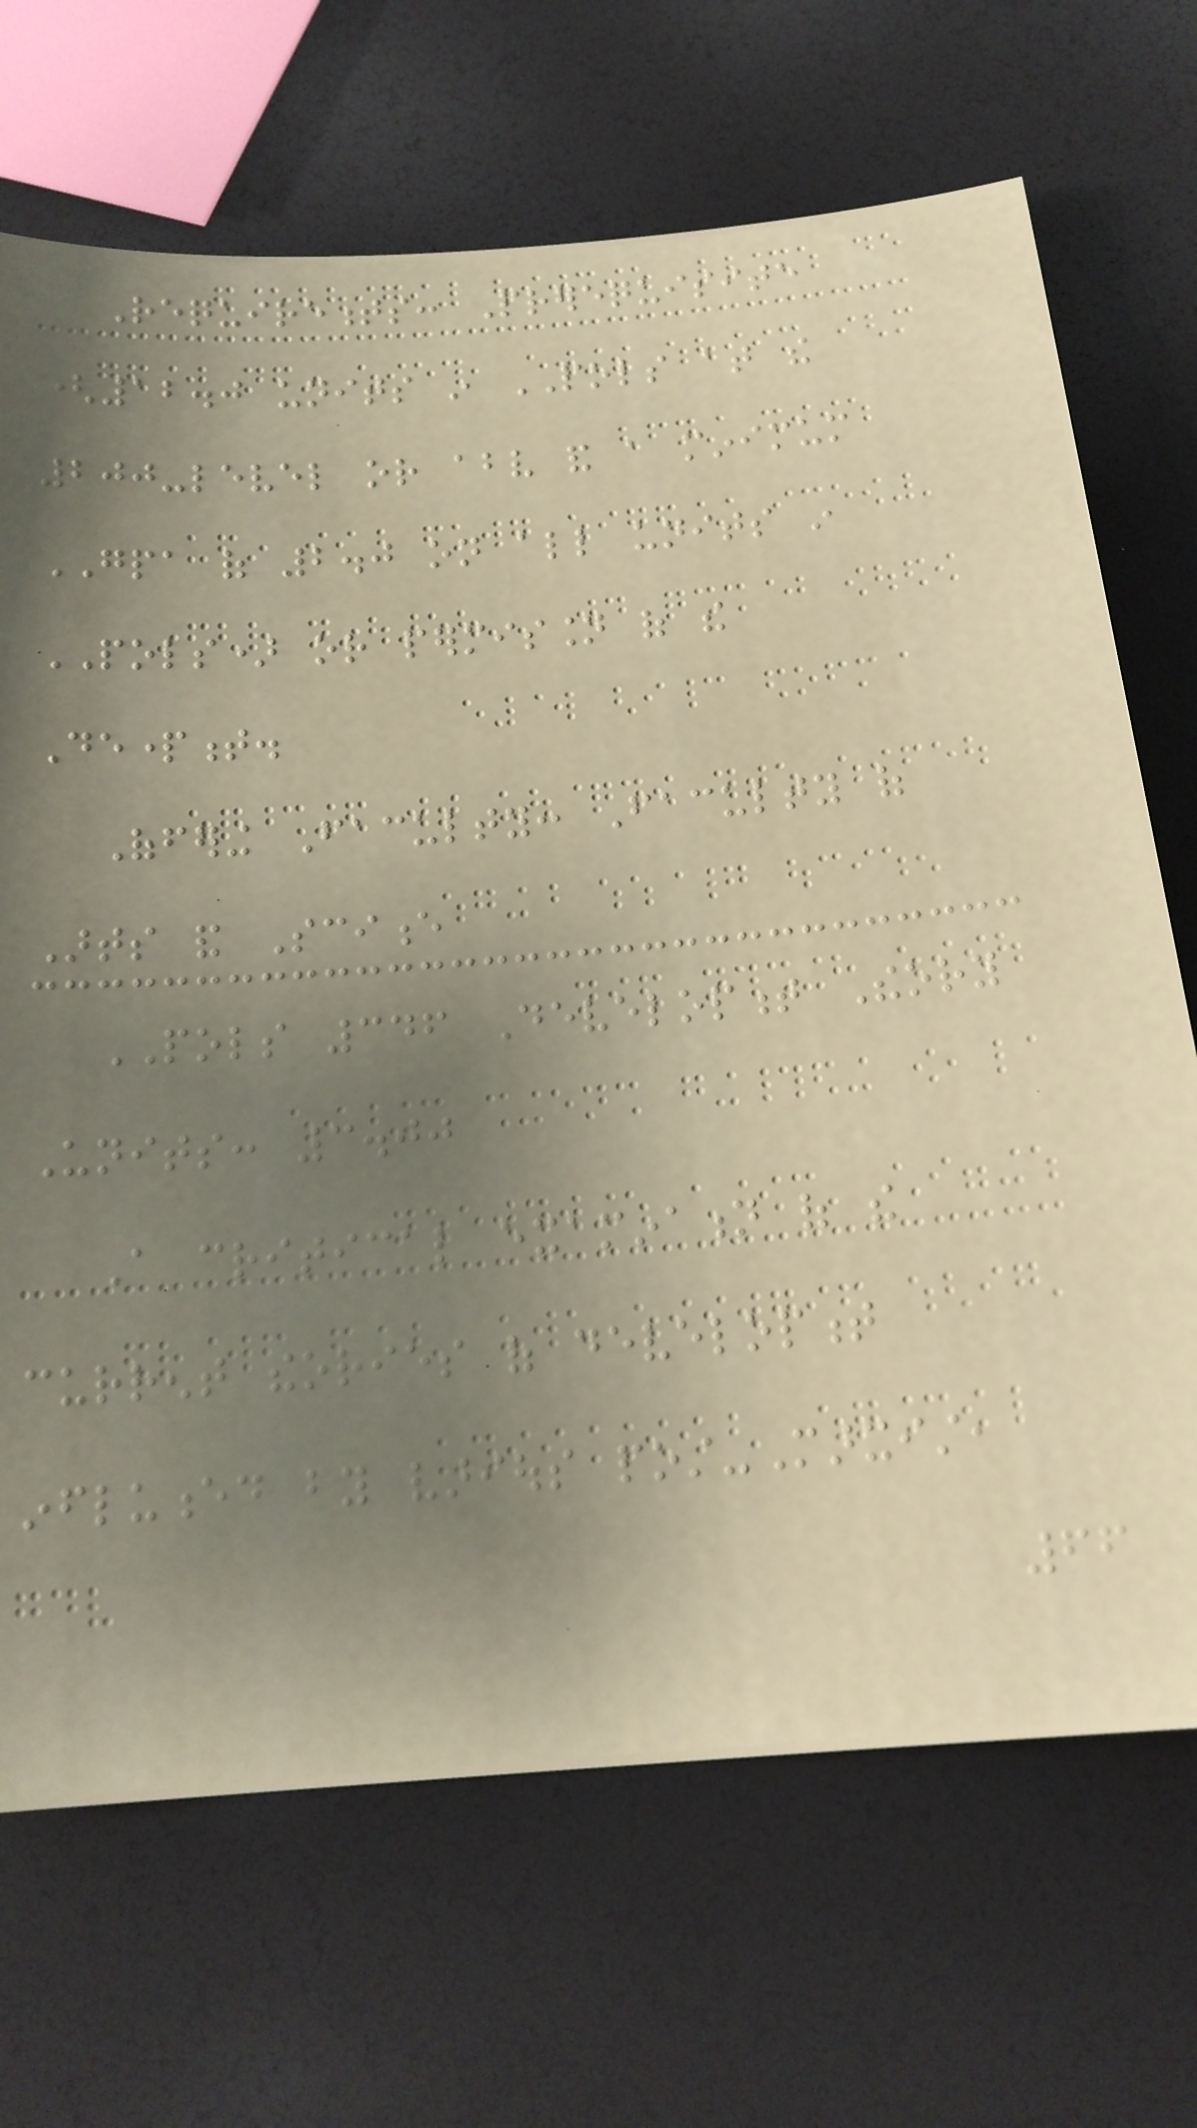Requirements: Prerequisite
(12.0 units in POLS at the
200-level or above and a minimum
GPA of 2.0 on all units in
POLS) or permission of the
Department.
Offering Faculty: Faculty of
Arts and Science
POLS 346 Development Theory
Units: 3.00
A critical examination of the
current theories of development
influenced by various post-Marxist,
66
